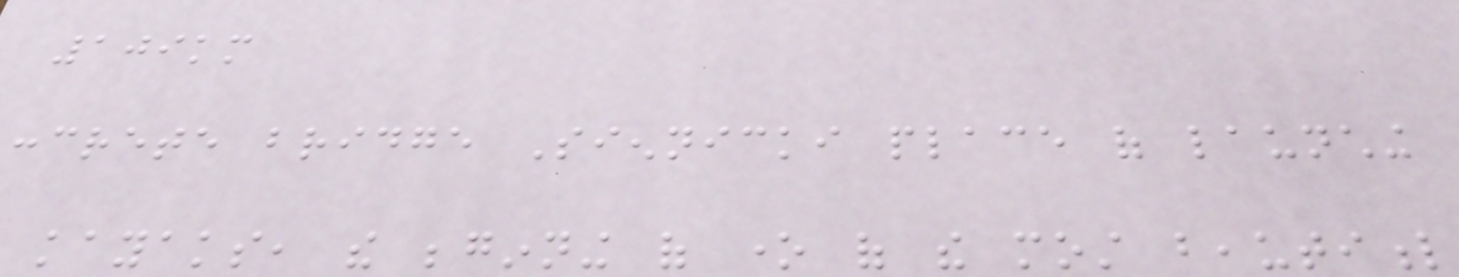109km
concrete bridge Siennicki place of launching
kayaks, the beginning of one of the most beautiful
